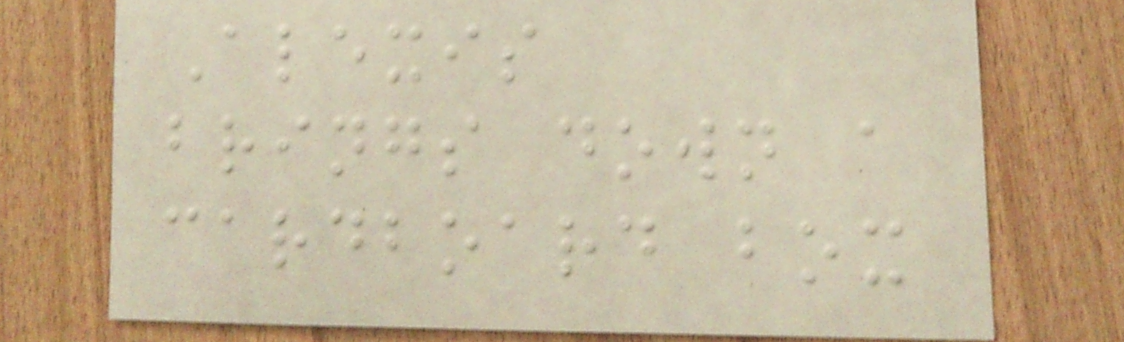Alexis
brings down a
cardboard box
